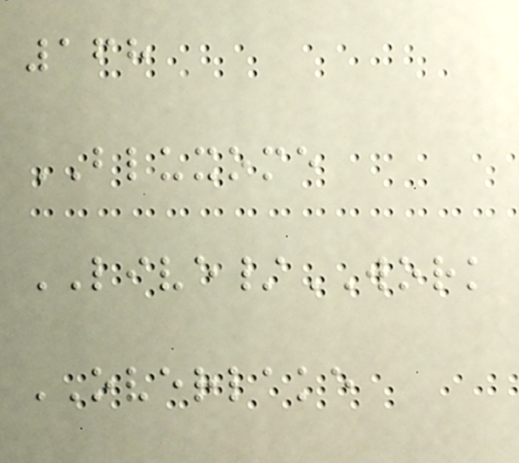168
BLUXOME
LIVE/WORK
OVERLAKE
